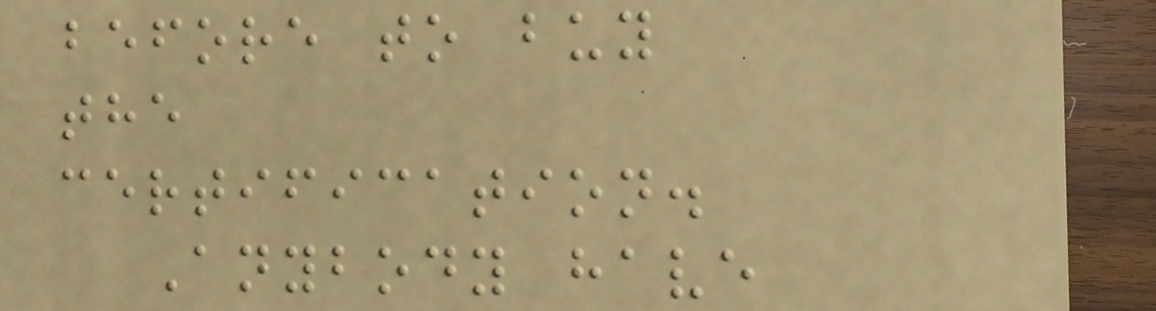before to buy
the
certification.
Anybody have
